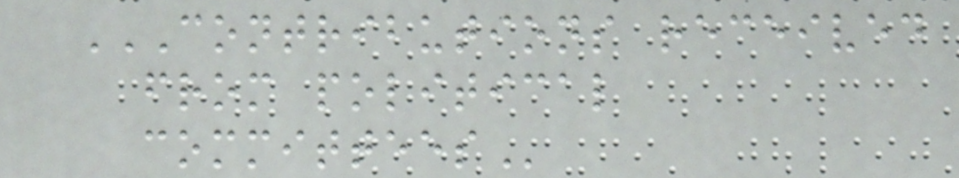CONTRIBUTIONS RECEIVED
FROM POLITICAL
COMMITTEES
